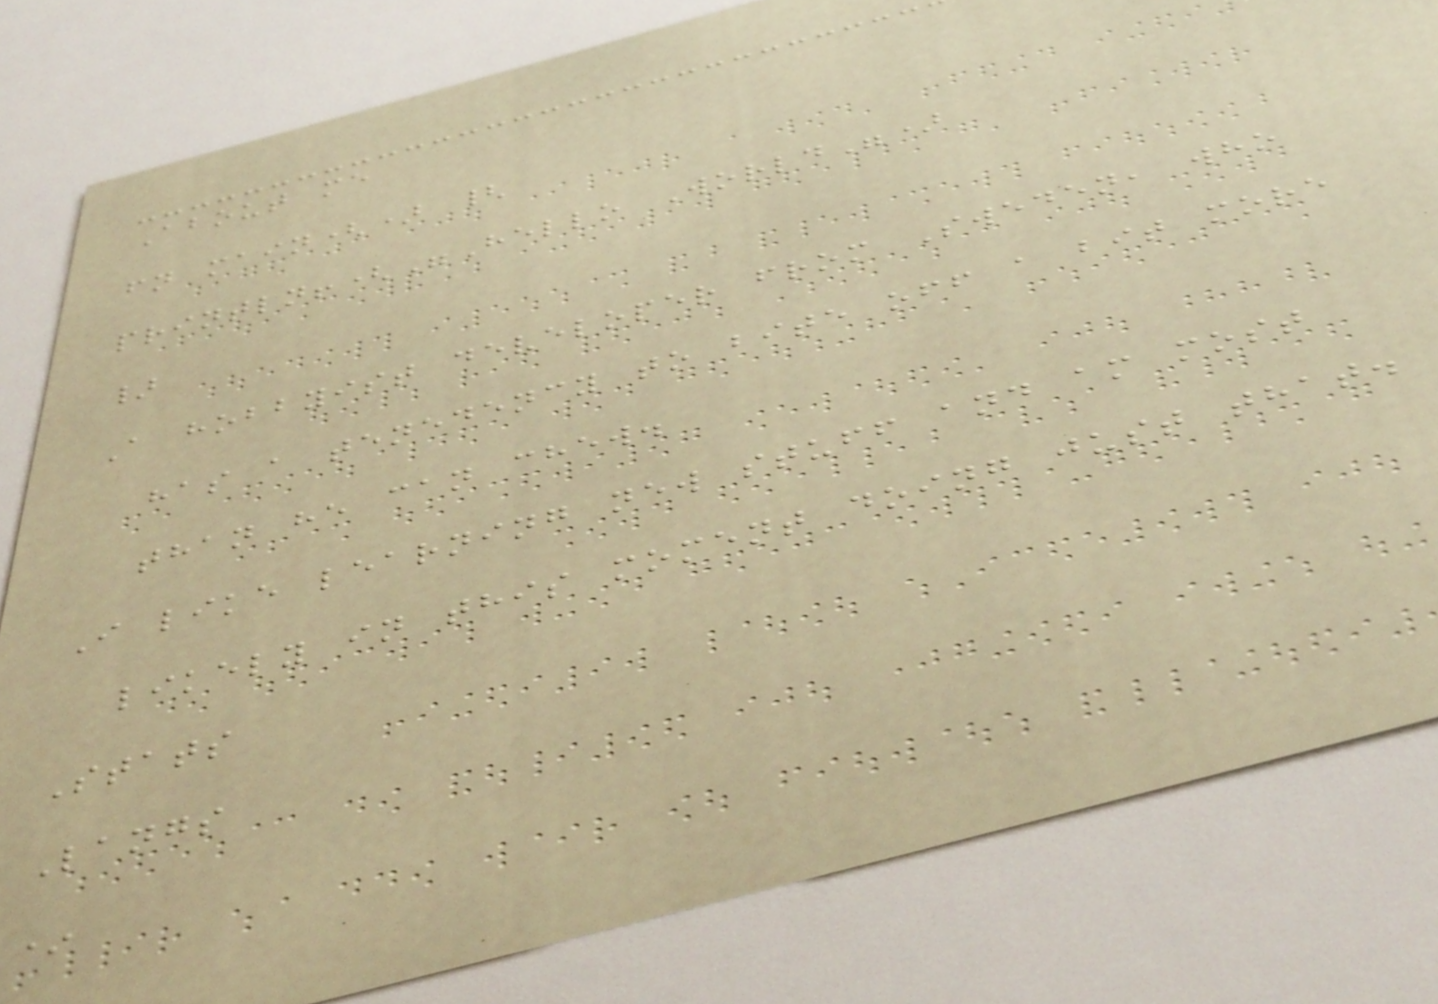About me
fn main() {
println!("Hello World")
}
A hobbyist developer from Sweden, who
has a tenedency to bite off a bit more
than he can chew.
I like learning new stuff and am most
likely in this moment doing just that.
Stats
Langs
*
